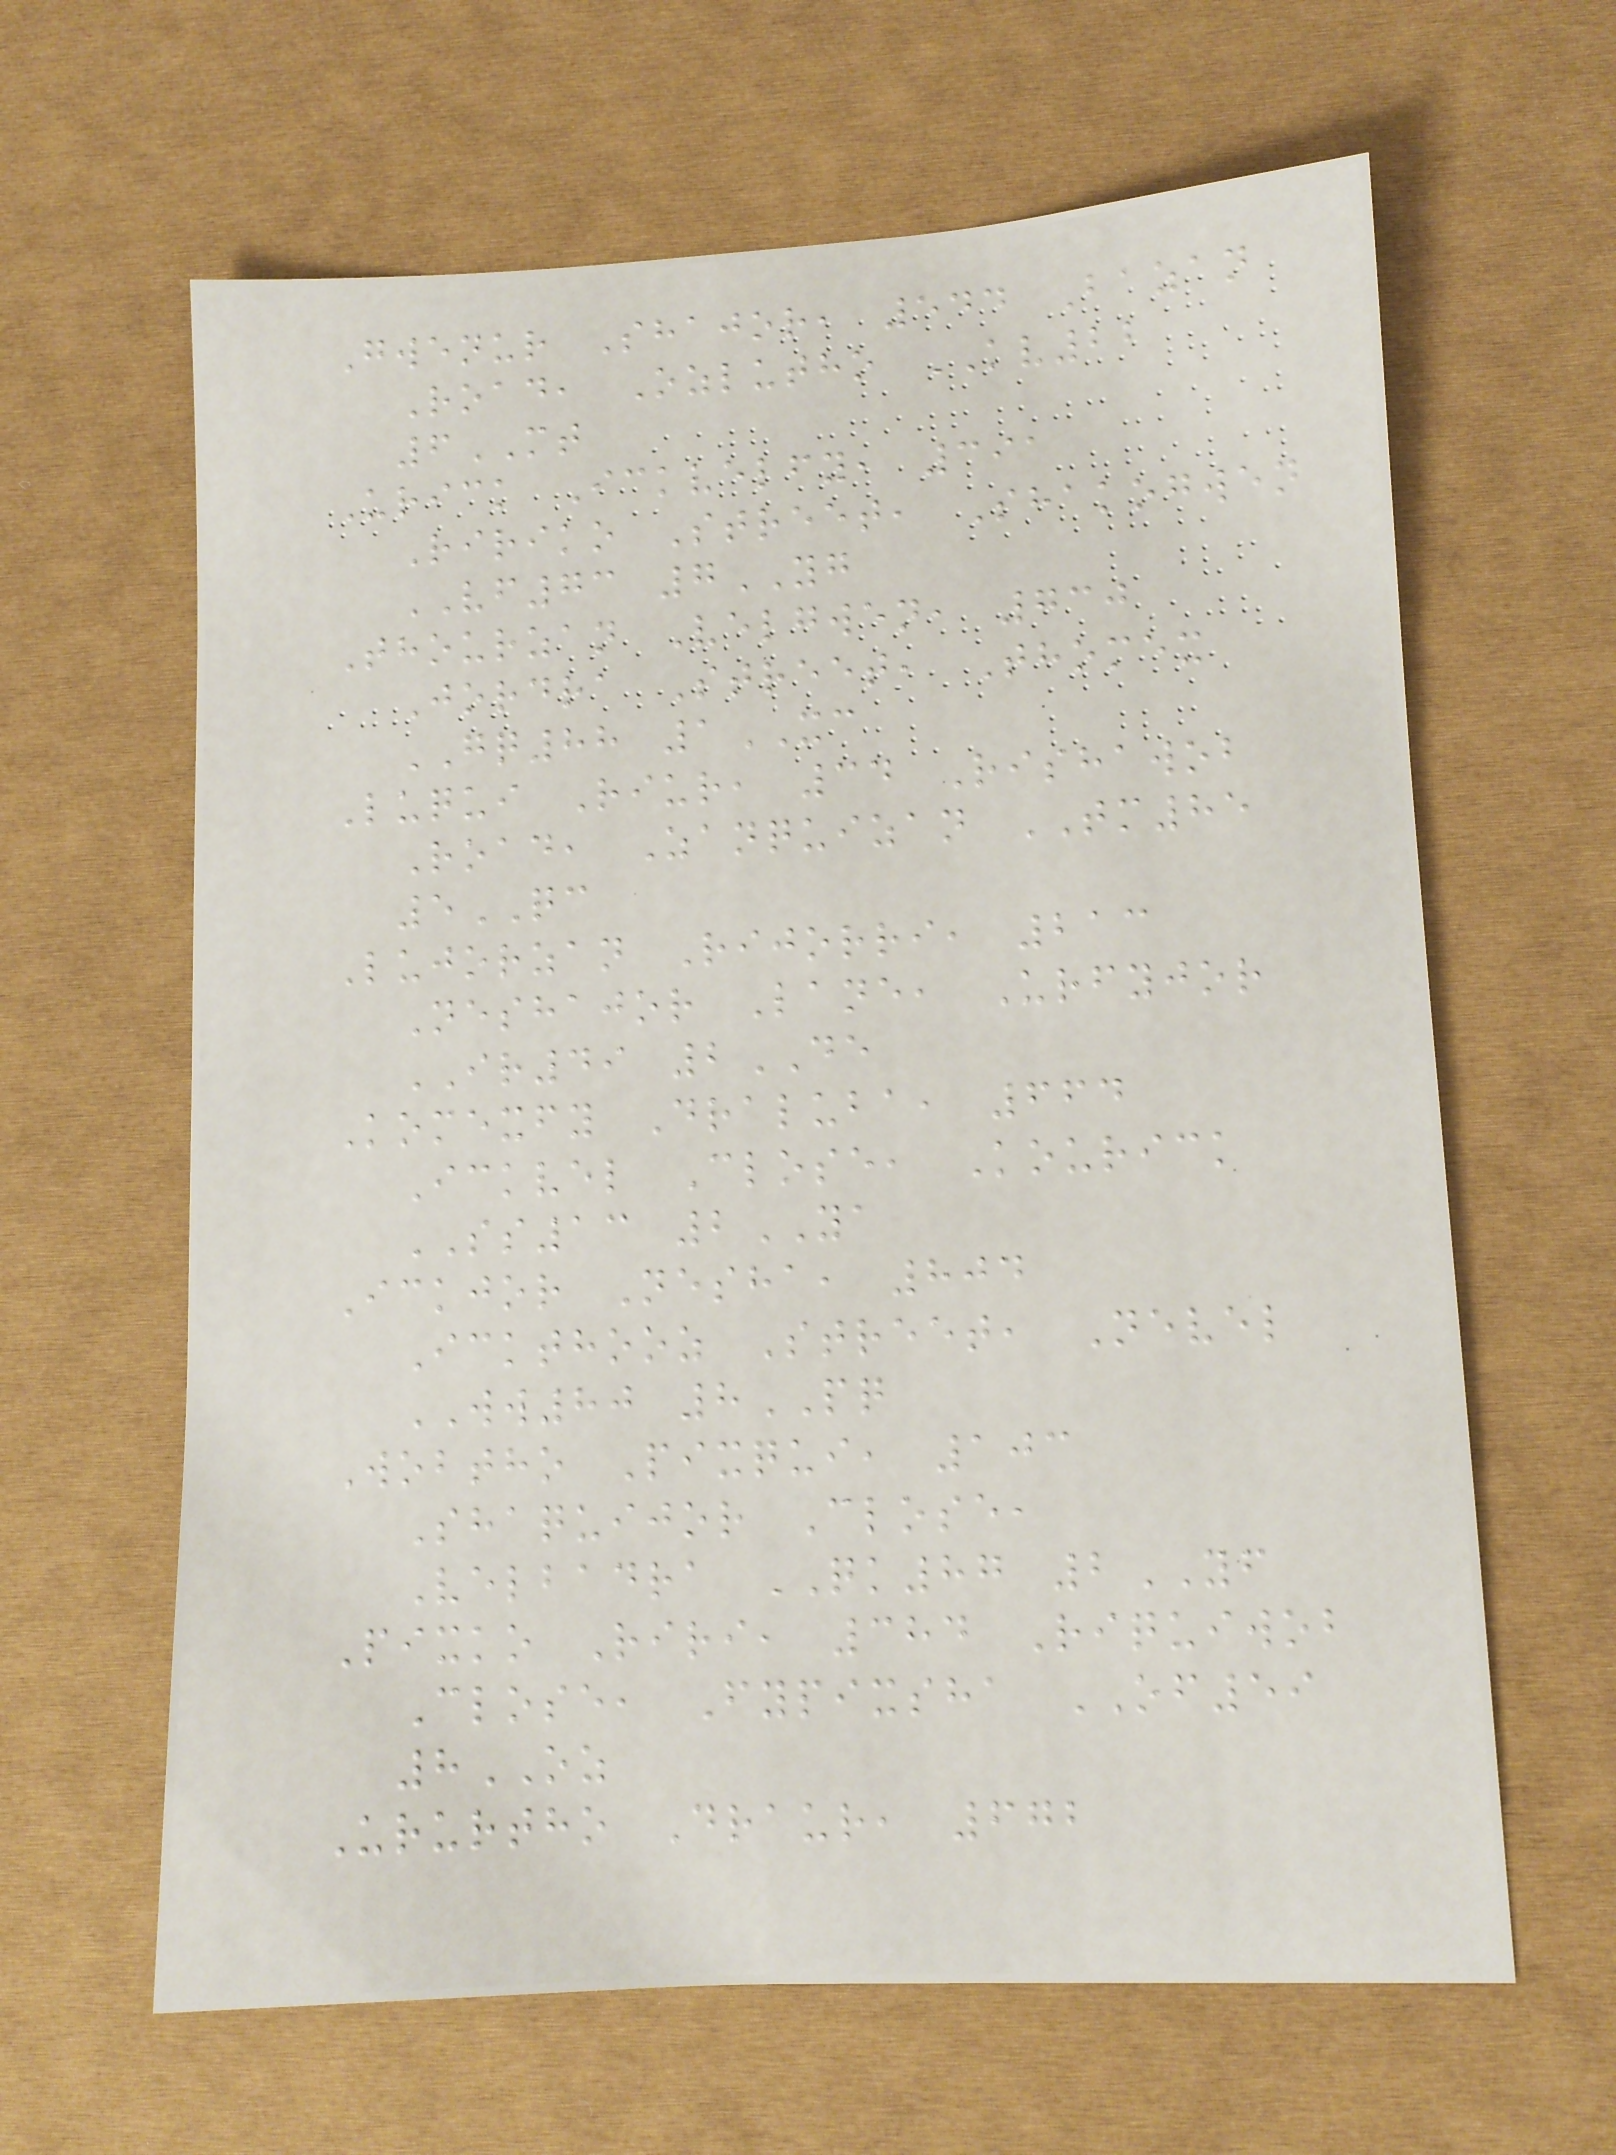Gwenur Shajor, 544 Bazan
Road, Ozlutho KV22
6MT
Urick Ickvelfy, 391
Ririko Street, Shakogwen
VF73 7YG
Thourzan Velgwen, 730
Jordra Street, Thomex
GQ88 1XC
Luqui Riur, 34 Rishawob
Road, Zanquizan TM85
5QC
Lujorzan Rijorri, 213
Neshajor Lane, Urfyjor
IR49 2DE
Komexfy Draluba, 664
Ickvel Close, Kourick
SS13 2YA
Ickjor Nesha, 804
Ickthooz Street, Nevel
WW80 8PQ
Wobtho Pixqui, 103
Shaquijor Close,
Velbadra QK87 2YF
Pixko Riri, 384 Riquiwob
Close, Fypixsha OF59
8OZ
Ururtho Draur, 672
